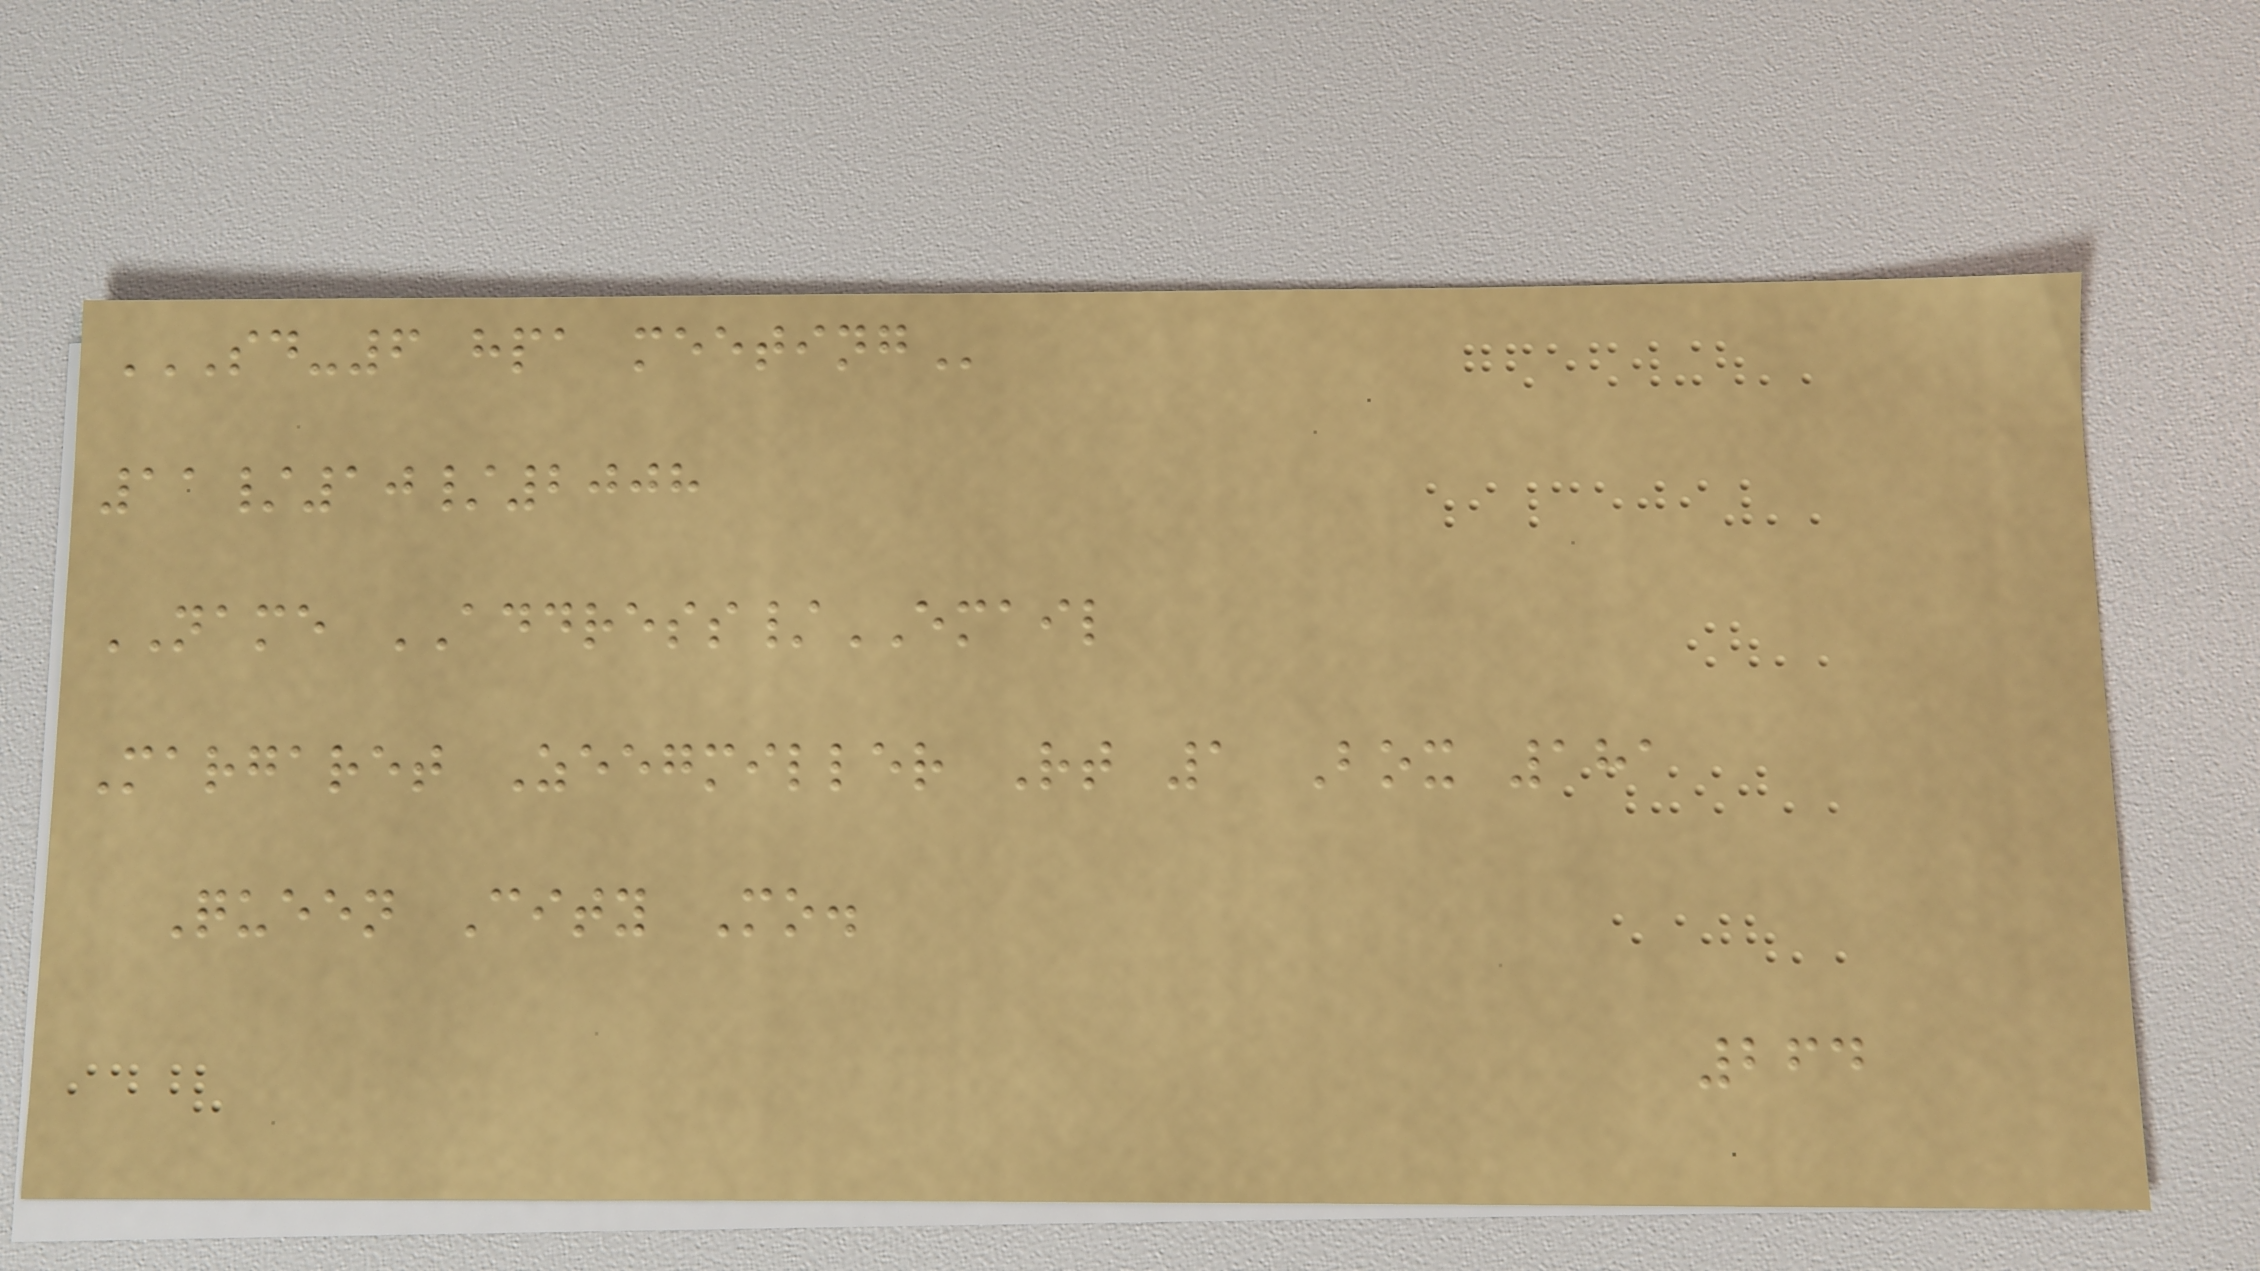SD-6 HPA MEETING
11/10/2008
NAME ADDRESS/EMAIL
Margaret Zeegmiller Rt 1 Box 181
Queen City Mo.
264
